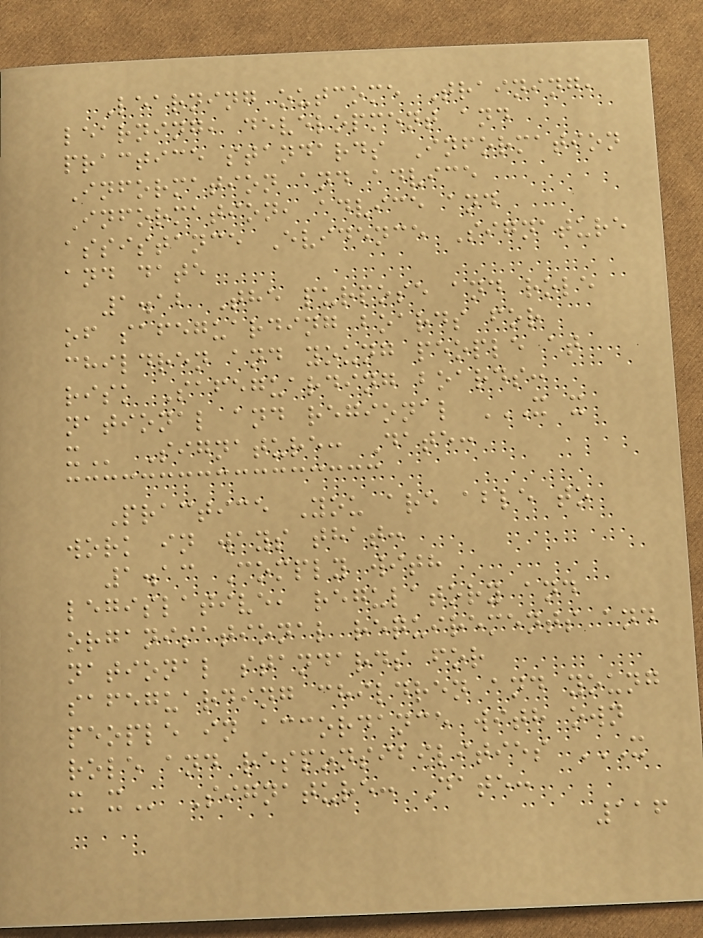Learning outcome Training,
learning, development and
practice standards Information
Information and advice
Information, advice and
assistance Evidence Signature
and date
1.12 The purpose and role
of safeguarding boards for
children and young people at
risk Safeguarding boards:
national and regional X X
X Signature: Date:
Practice You are able to
work in ways that:
1.13 Comply with
legislative, regulatory and
organisational requirements and
national standards for
safeguarding children and young
people in accordance with own
role and responsibilities X
X X Signature: Date:
116
